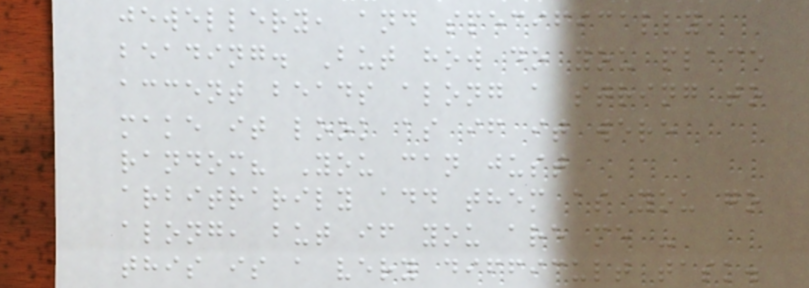jewellery, and specifically,
beading. But how do you place
accent beads along a string to
make it look as if it were
random? You can just
arbitrarily add them as you go
along, but if you are me -
this is a very difficult task.
